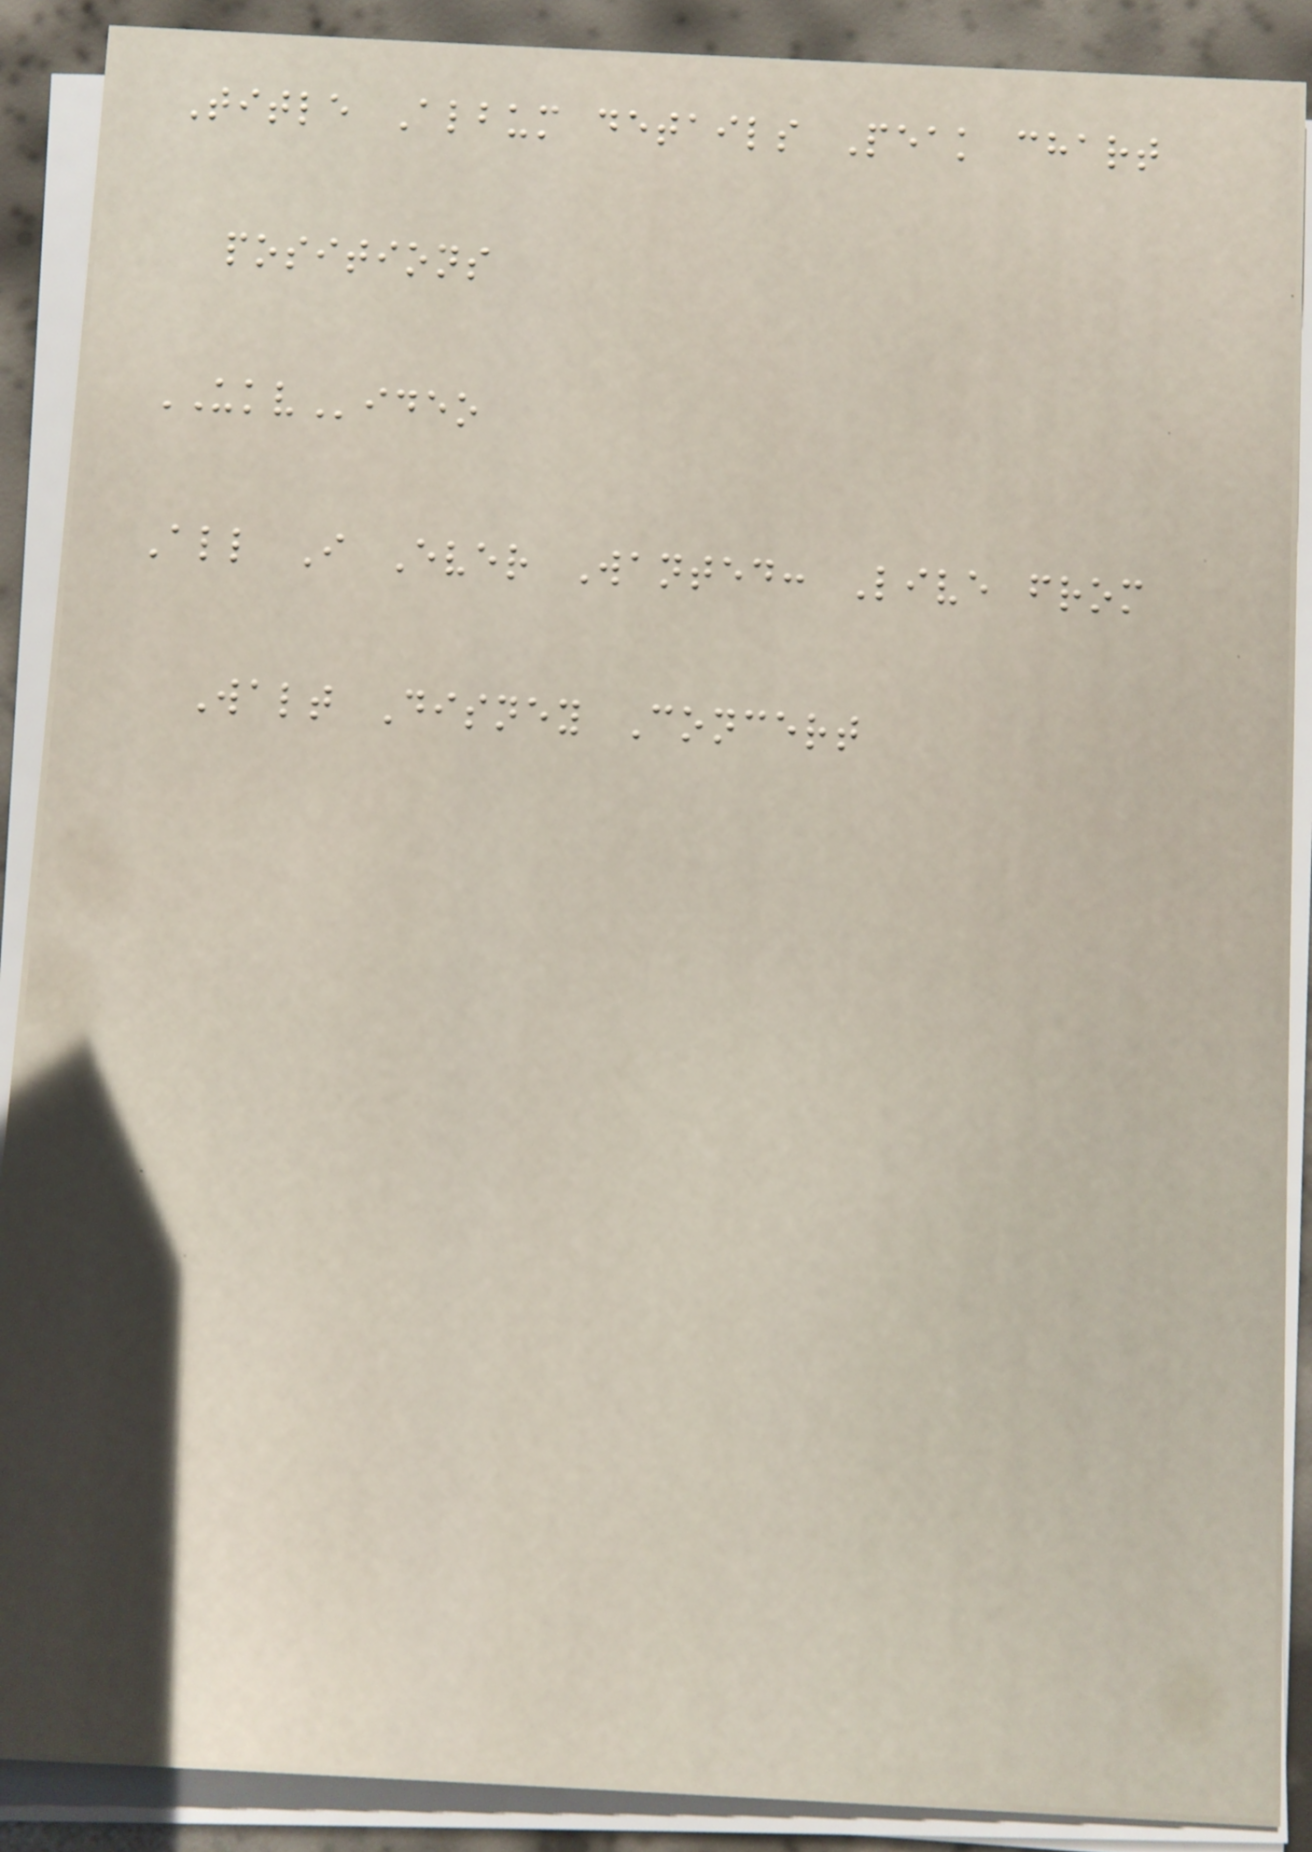Title Album details Peak chart
positions
UKVideo
All I Ever Wanted: Live from
Walt Disney Concert
